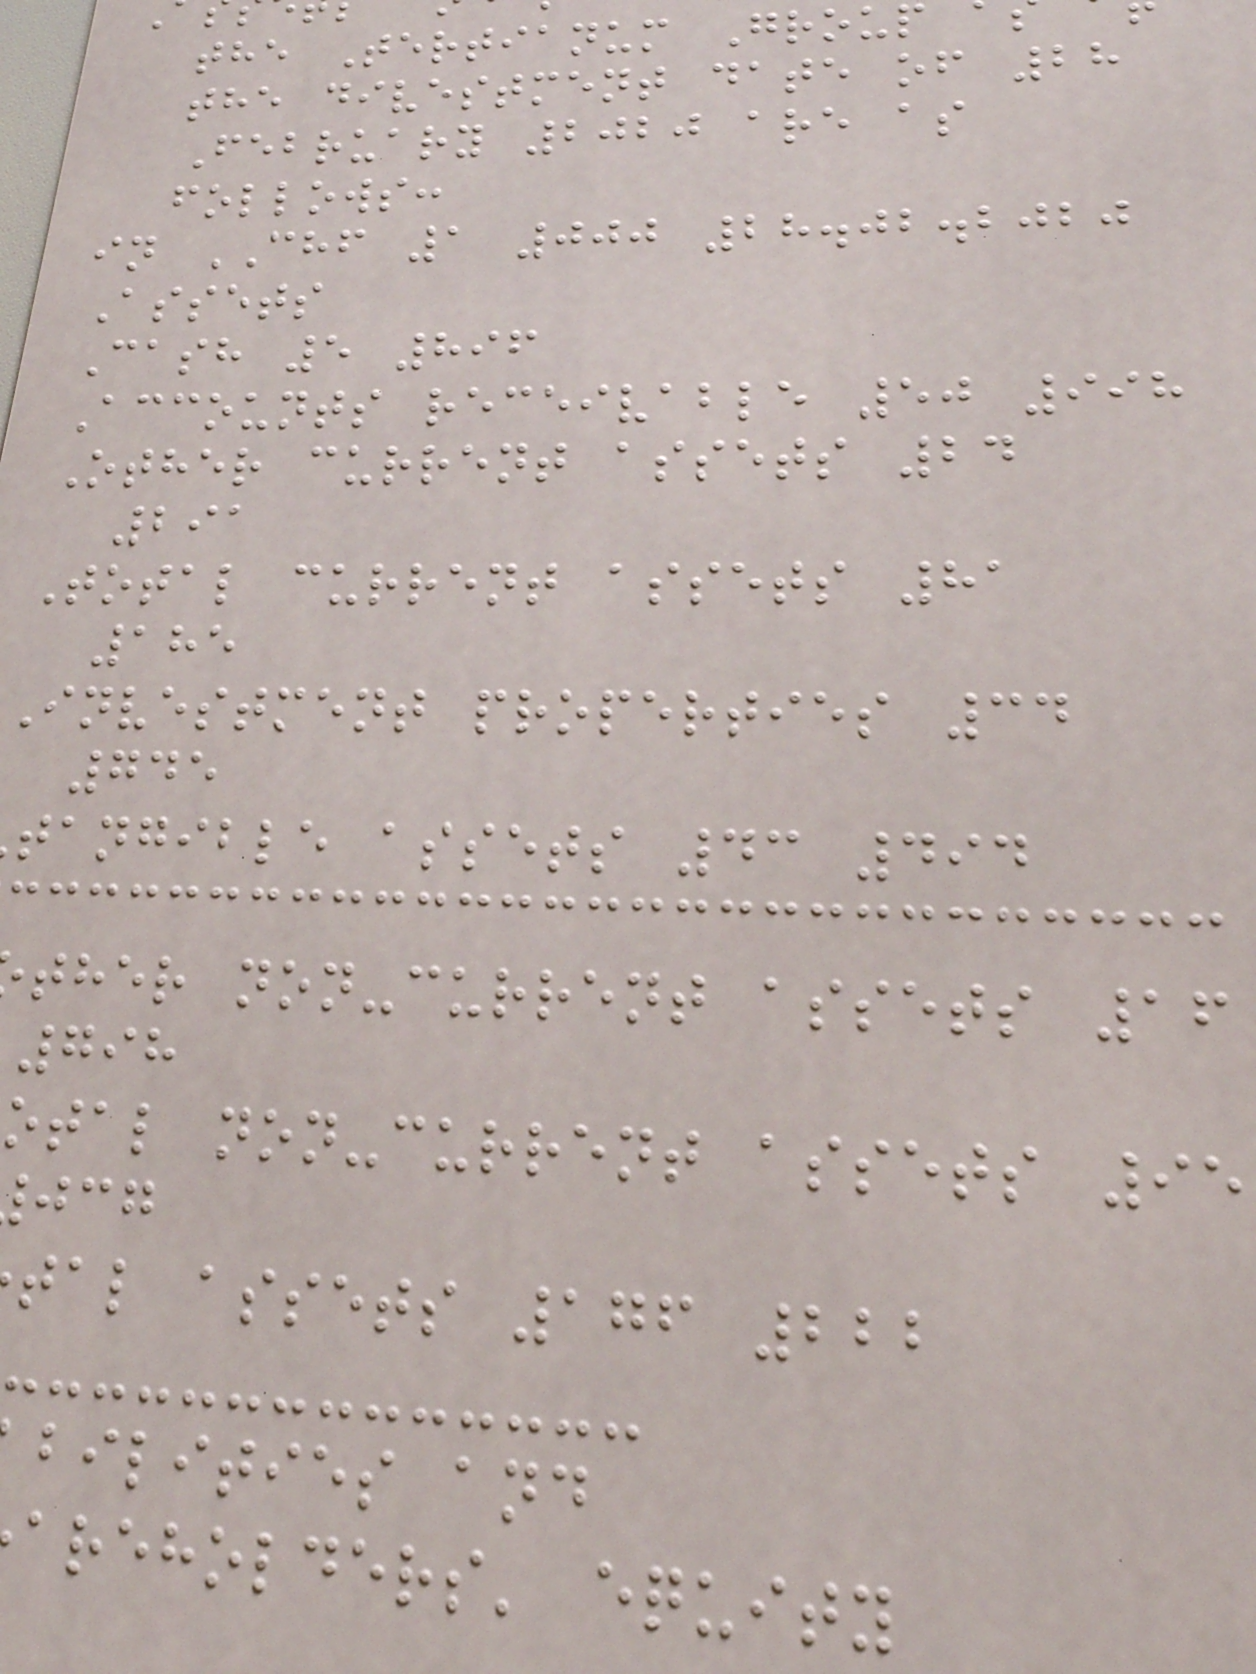the Tertianum Group
the divestment date of 28
February 2020 are as
follows:
in CHF 1 000 28.02.2020
Assets
Cash 5 896
Accounts receivable 50 998
Other current assets 24
291
Total current assets 81
185
Investment properties 34
745
tangible assets 43 494
ther non-current assets 16
798
otal non-current assets 95
tal assets 176 222
bilities and
areholders' equity
